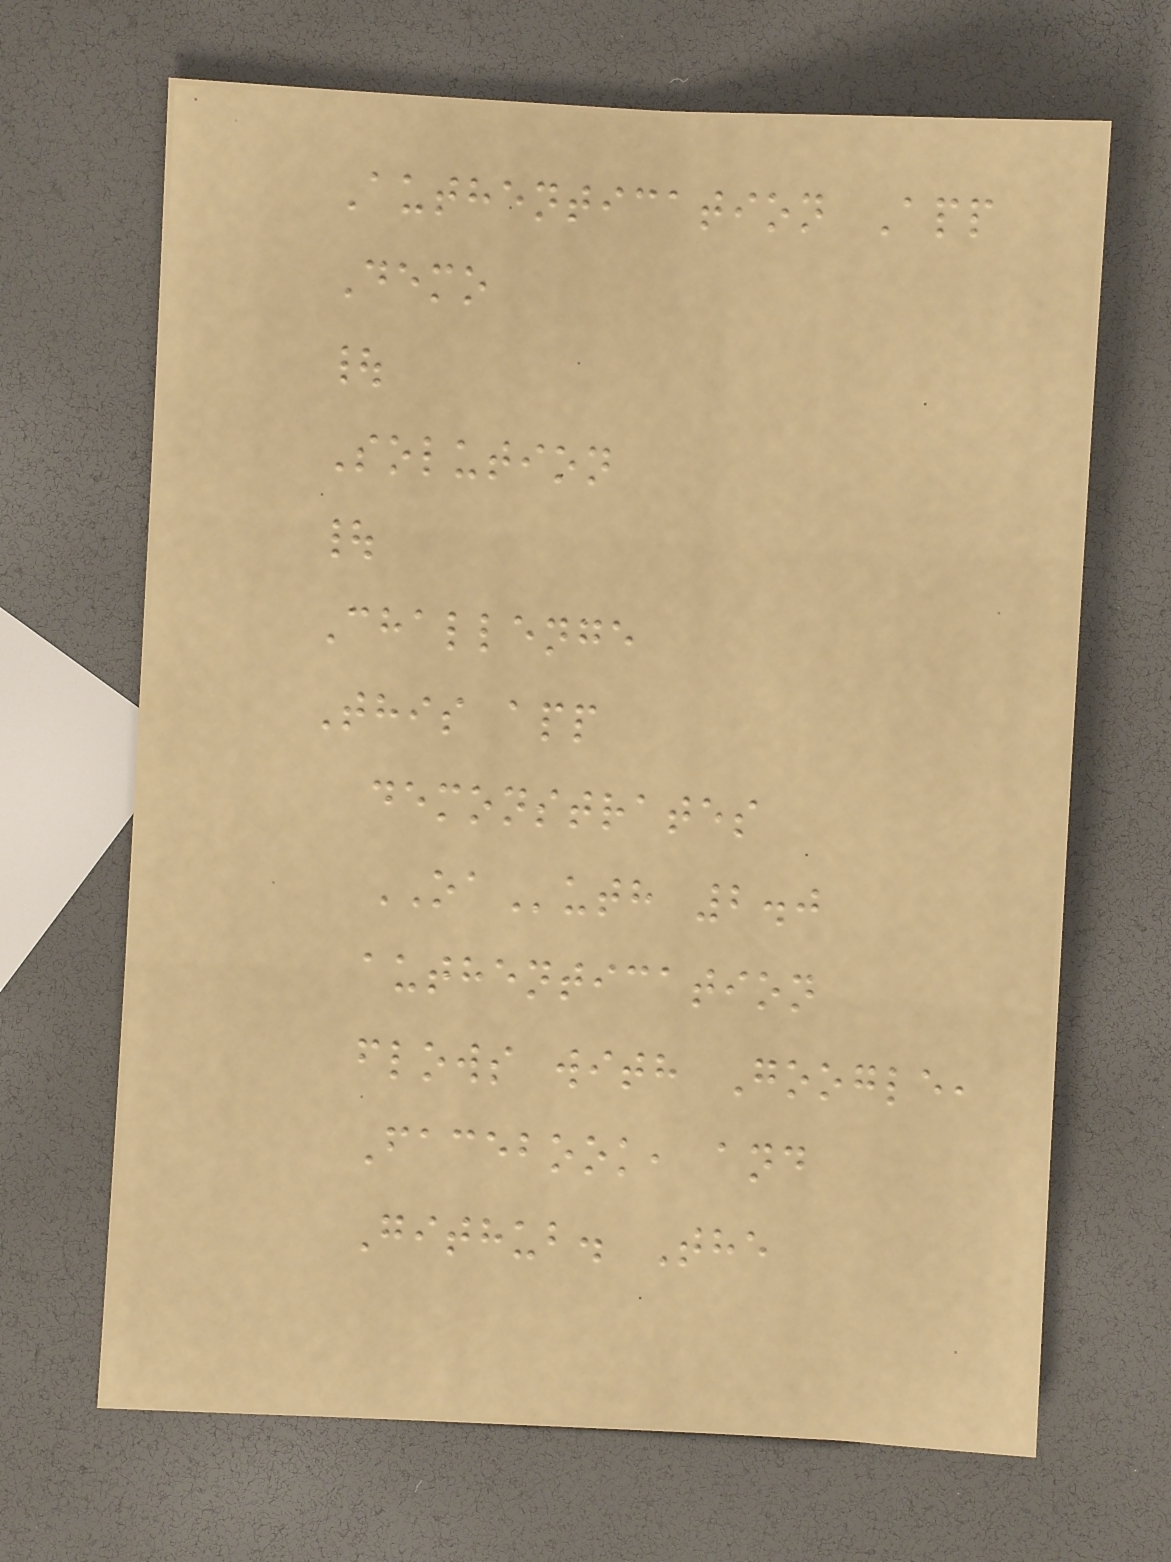Authentication App
Demo
|
Solution
|
Challenge
This app
demonstrates
OAuth 2.0
authentication
flows with Google,
Facebook, and
Github. The
